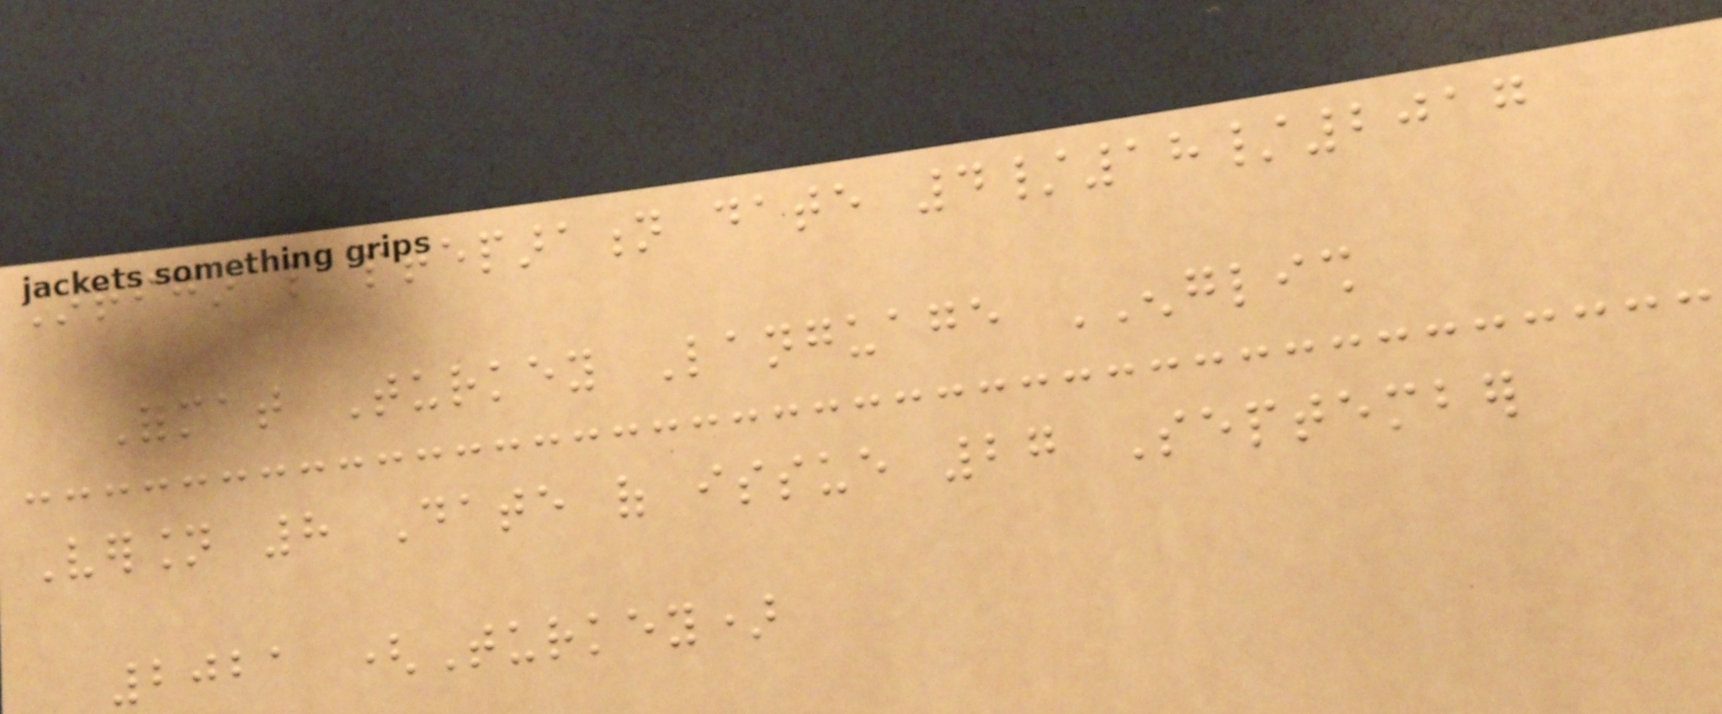Original preparation date 4/18/2017
Format Turkey Language ENGLISH
Version 8 Date of issue 27 September
2021 (Turkey)
